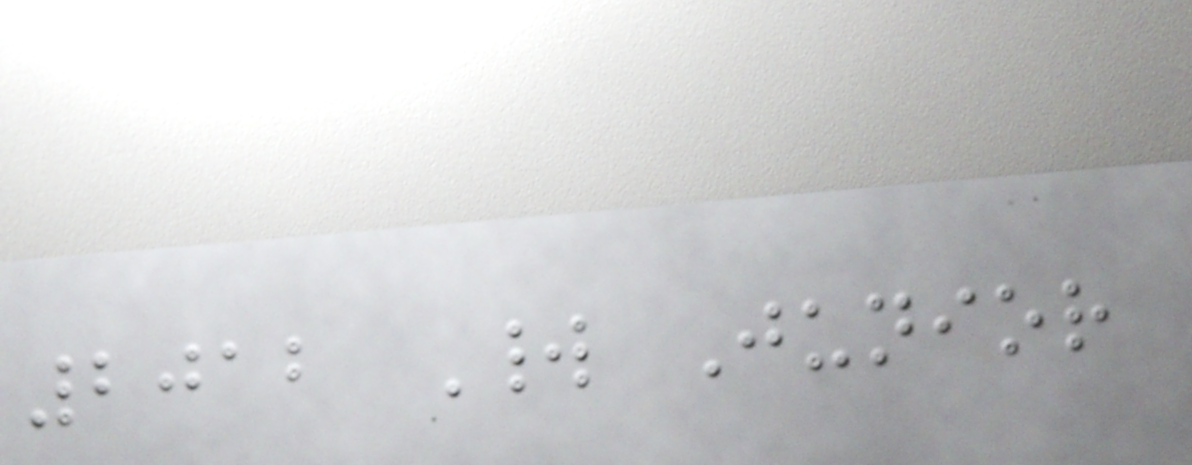2012 World Junior
